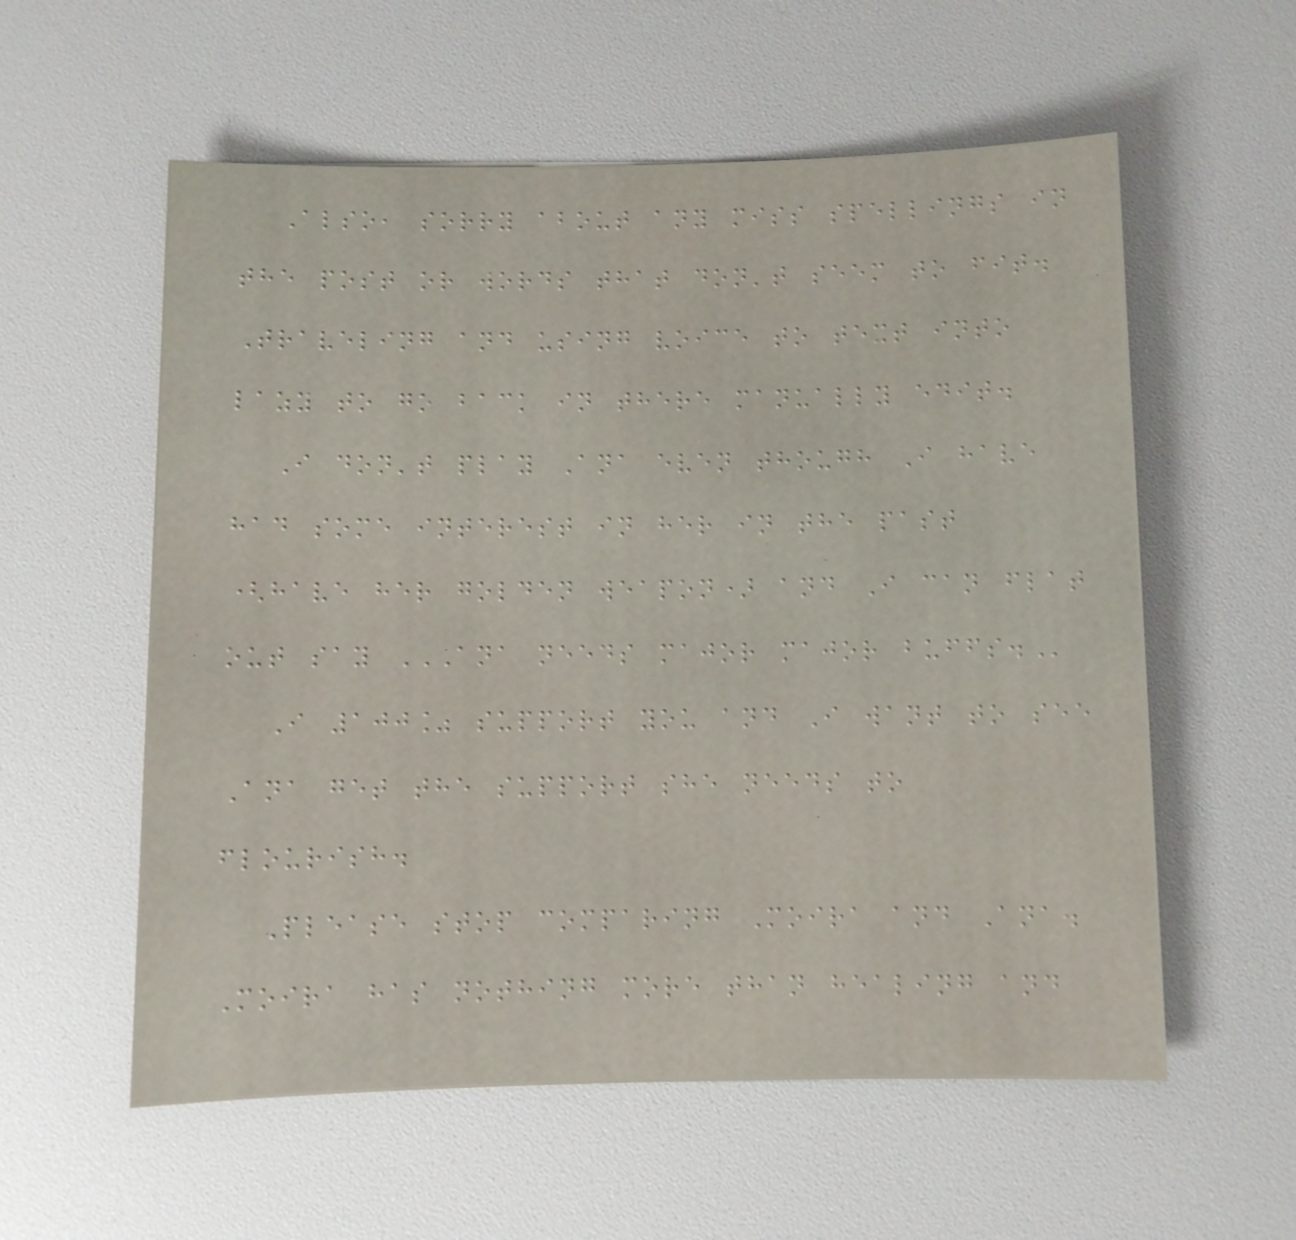Also, sorry about any miss spellings in
the post or words that don't seem to fit.
Traveling and using voice to text into
lazy to go back in there manually edit.
I don't play Ana even though I have
had some interest in her in the past
(have her golden weapon) and I can flat
out say ANA NEEDS MAJOR MAJOR BUFFS.
I 100% support you and I want to see
Ana get the support she needs to
flourish.
Please stop comparing Moira and Ana.
Moira has nothing more than healing and
